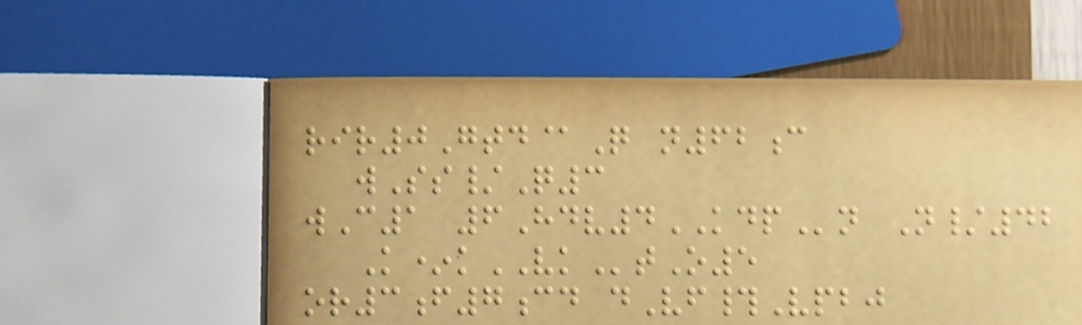rir0Gtd@Q n62c
wSs/Q3
wC1 6Hdv4KDPn N/42
K*kVKtO5
or3f7cd dVf#Vpbj
